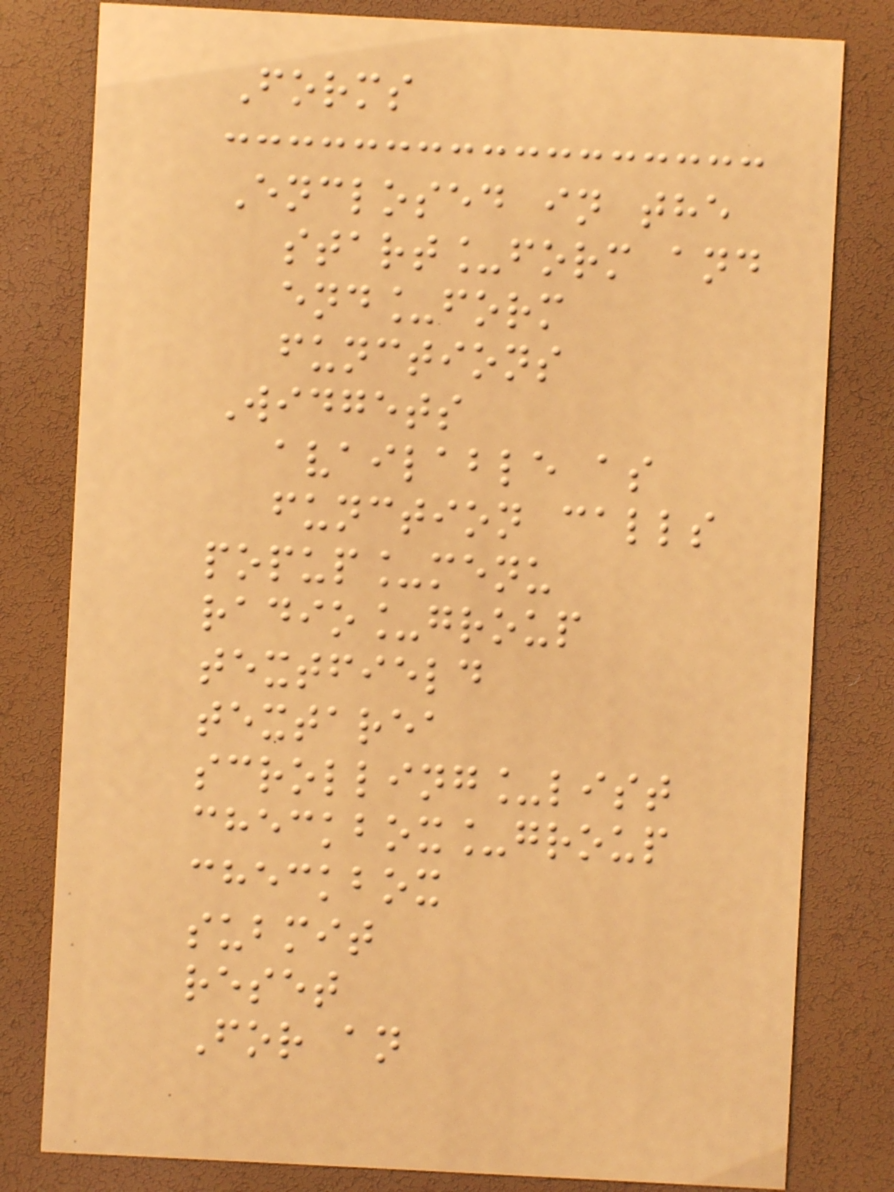Forms
Enclosed in the
start_form and
end_form
functions
Widgets
available as
function calls
popup_menu
radio_group
textfield
textarea
scrolling_list
checkbox_group
checkbox
submit
reset
For an
